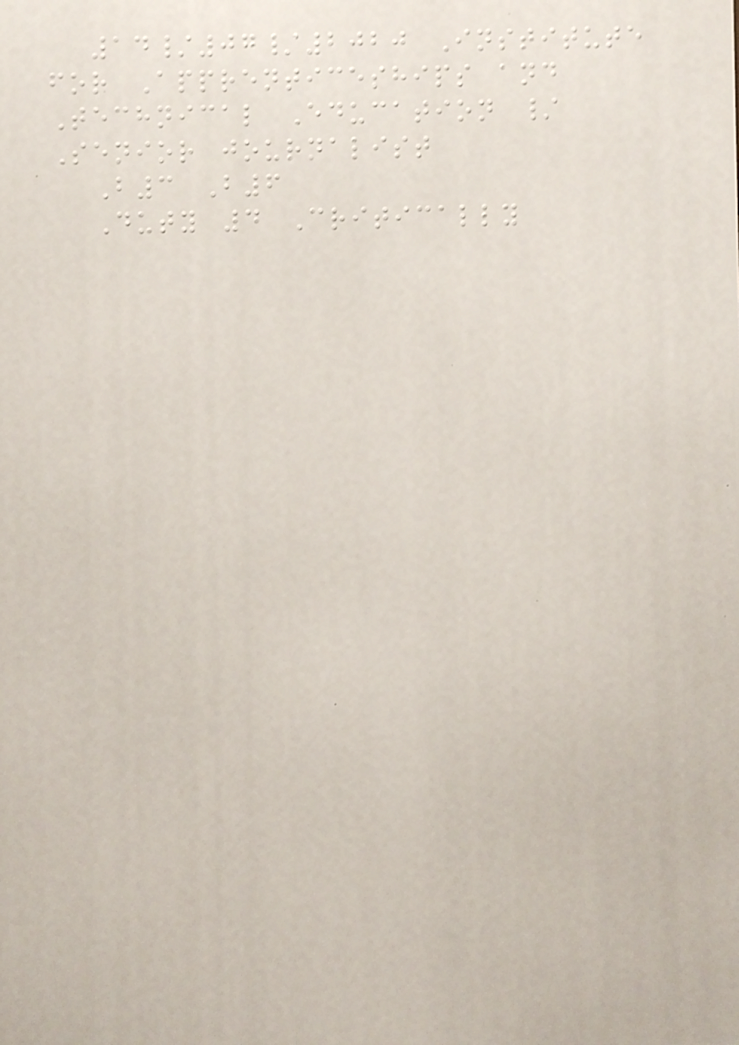14/07/2020 Institute
for Apprenticeships and
Technical Education /
Senior journalist
B3 B6
Duty 4 Critically
